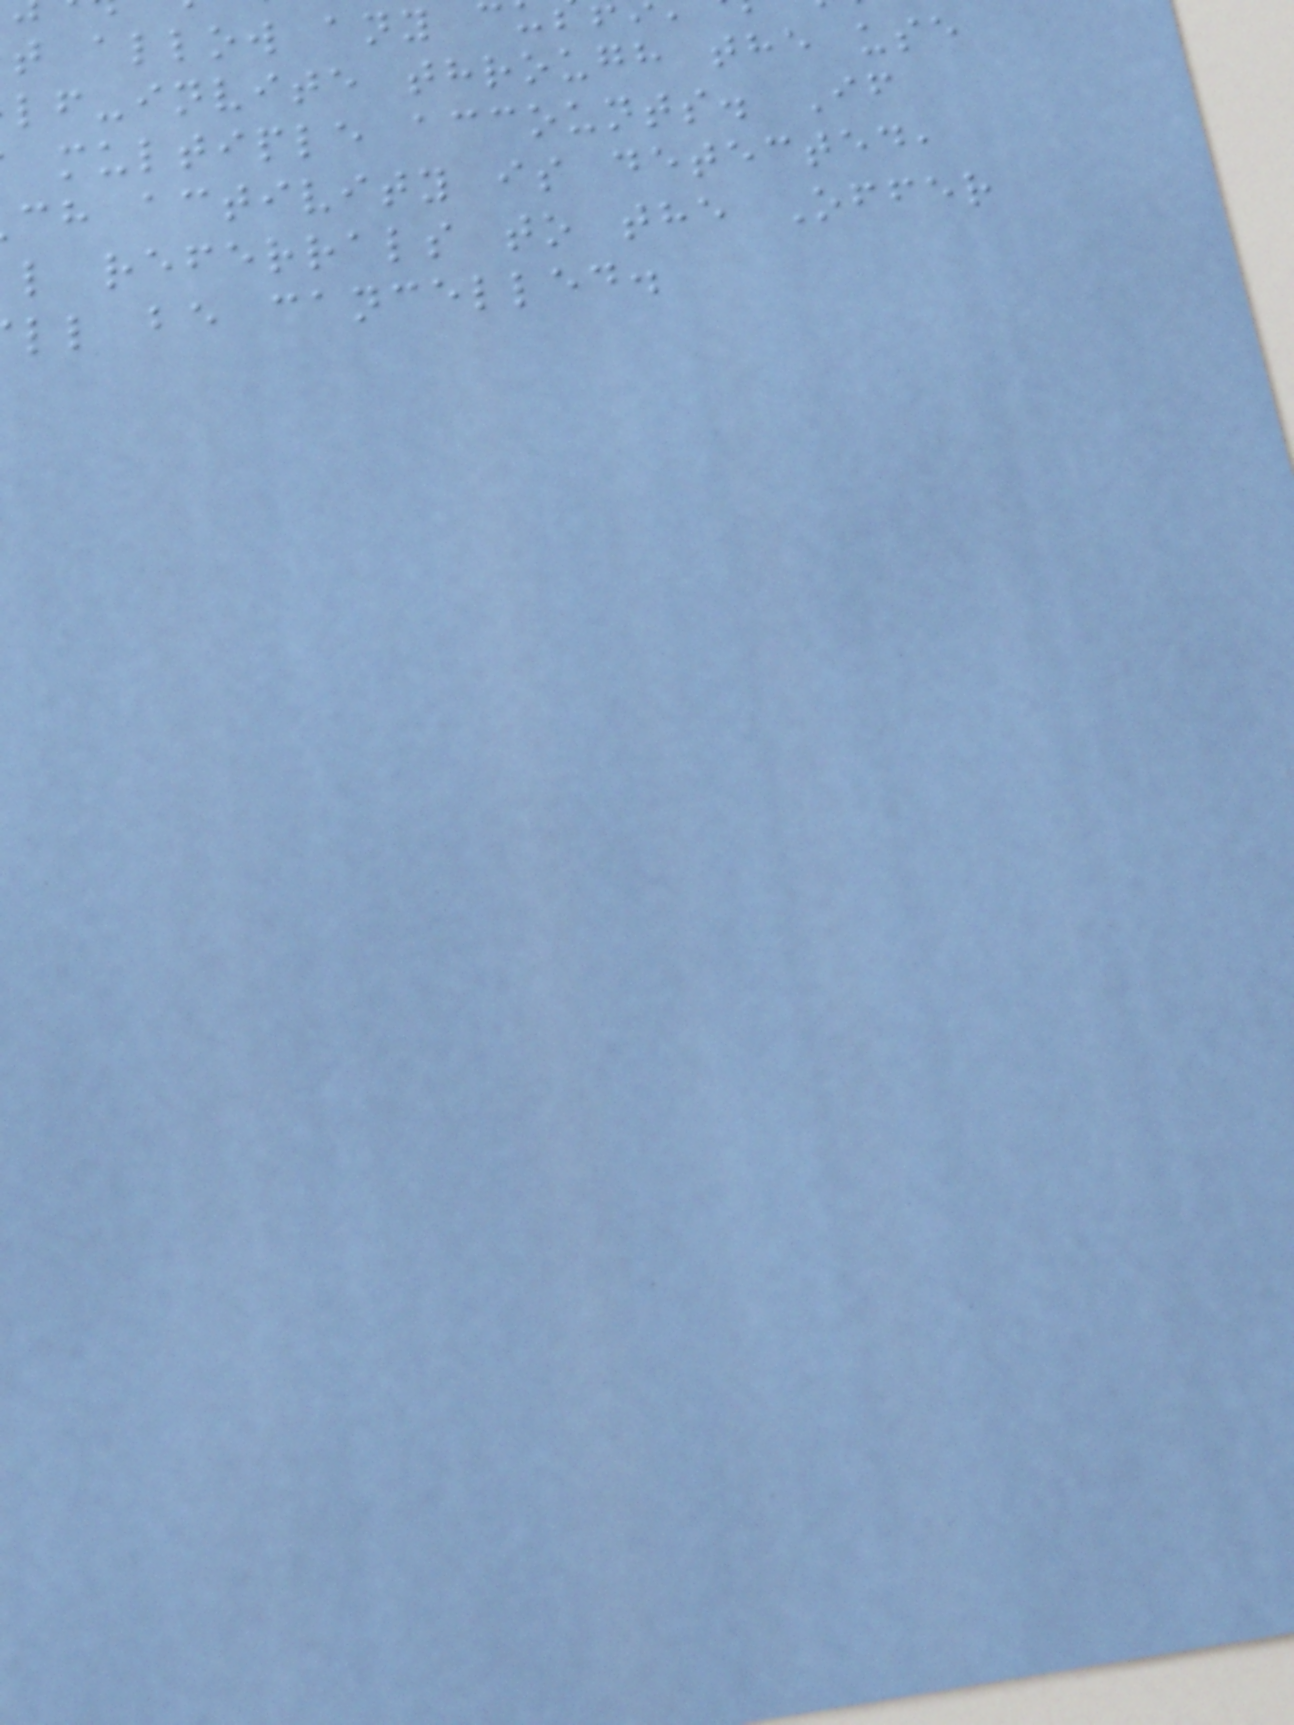t allow any c
lf-invite through the use
multiple accounts. If
ch activity is detected,
l referrals to the Offer
ll be cancelled.
